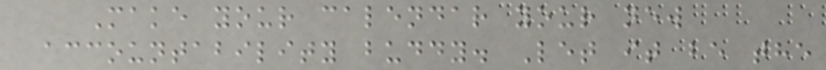Make your calendar your new
accountability buddy. Let it be the
